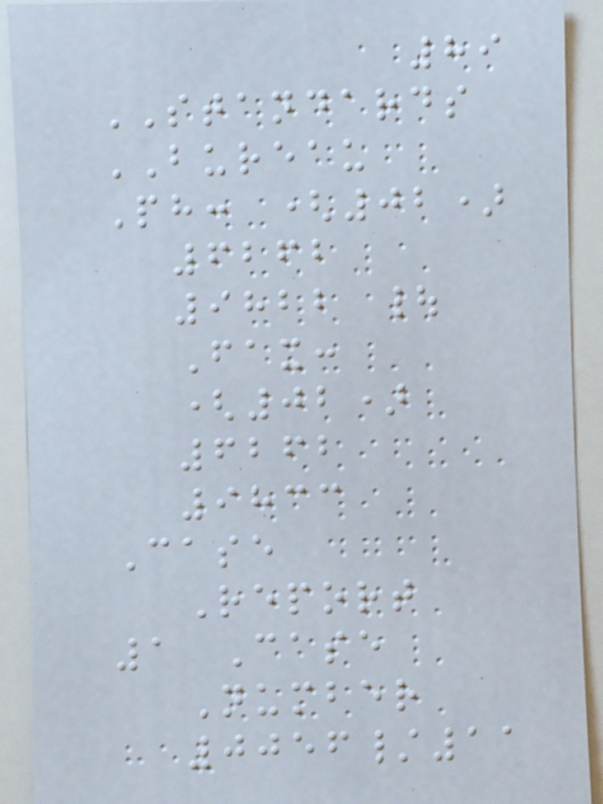89
STANDARDS
BUREAU
Ph: (02)
6262
9822 |
Fax:
(02)
6262
9833
Case
Report
1 Case
Number
0056/11
